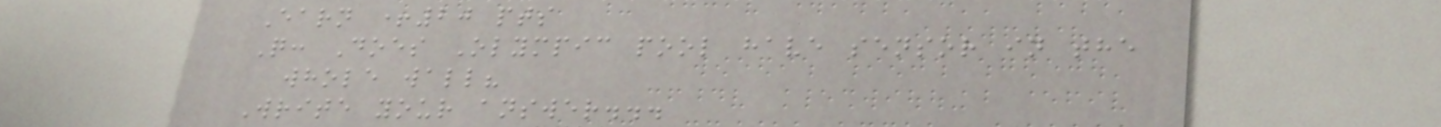Earn +20 pts
Q: Does Olympic pool have sensor in the
whole wall?
Write your answer...
